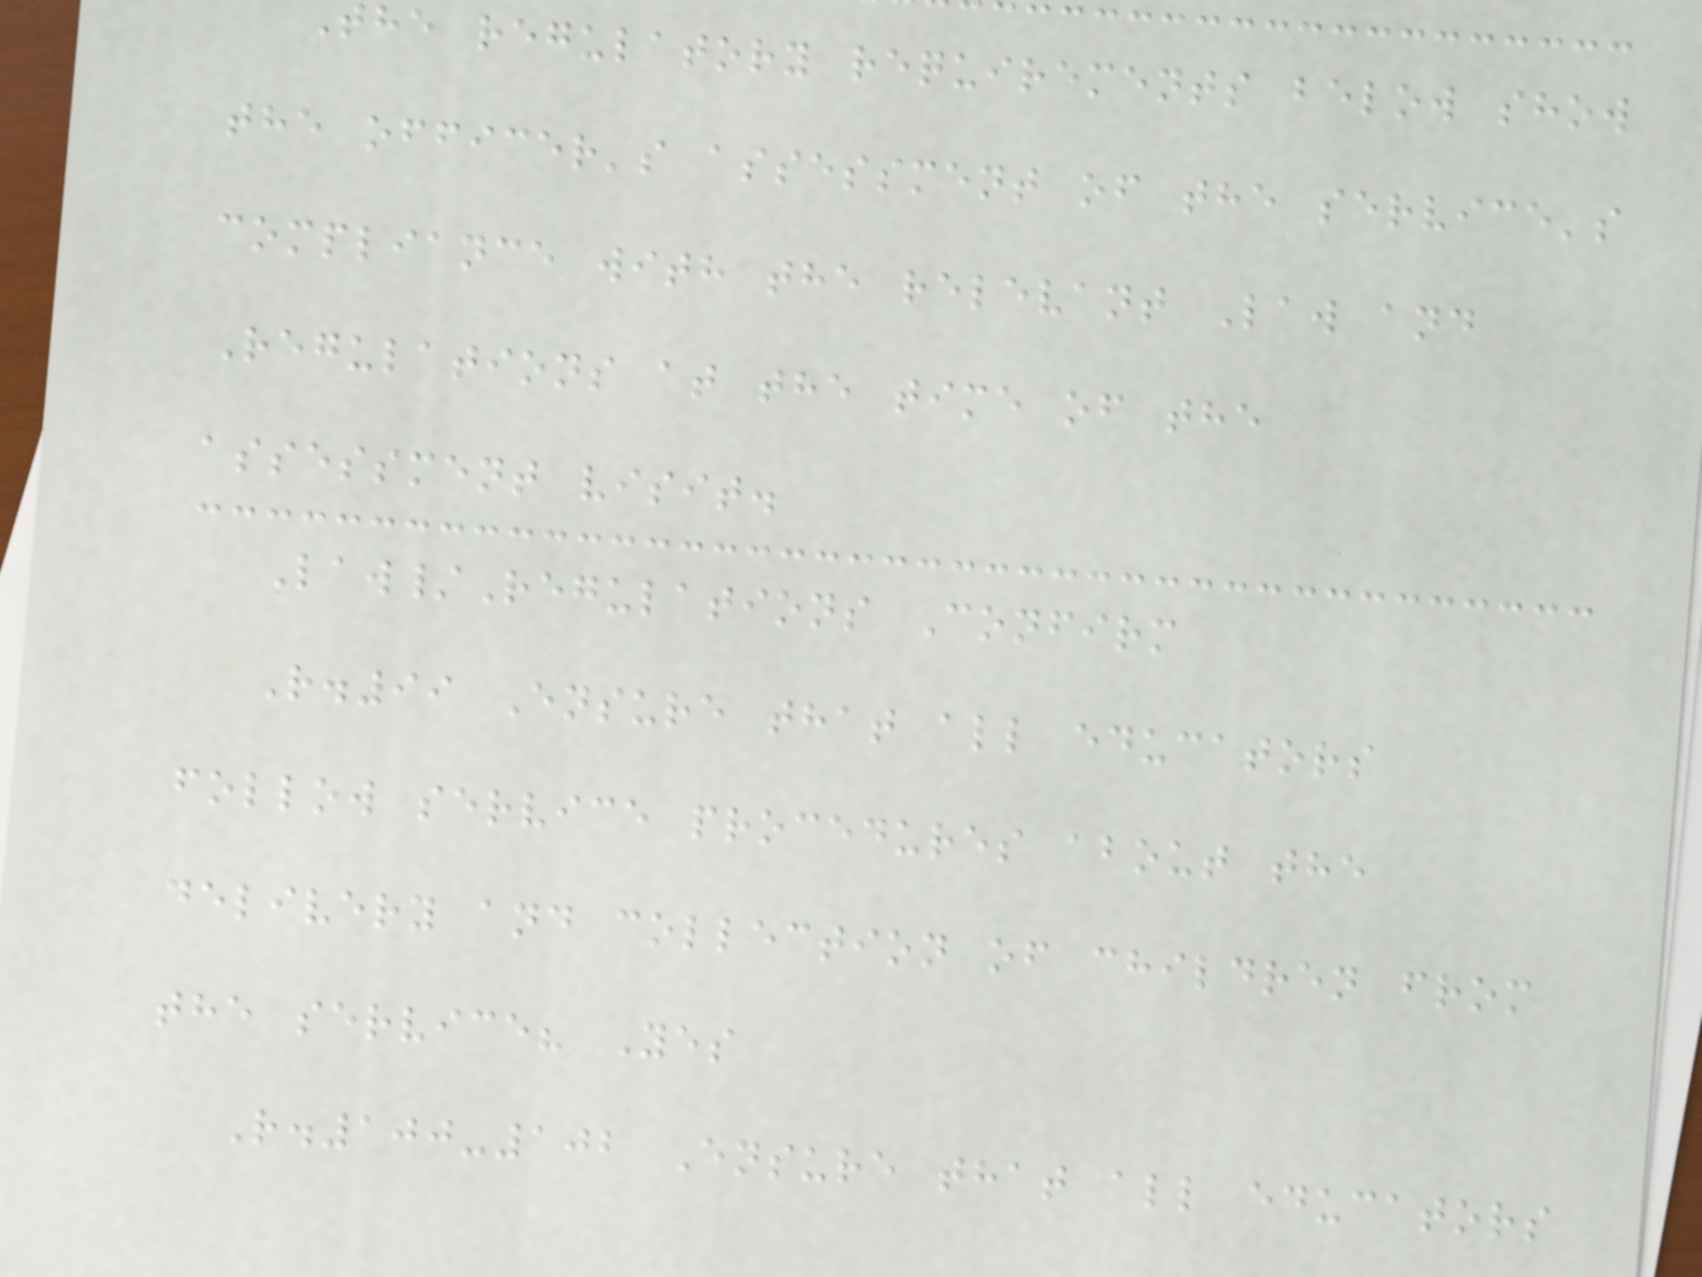the regulatory requirements below show
the officer's assessment of the service's
compliance with the relevant Law and
Regulations at the time of the
assessment visit.
Law/Regulations Confirm
R.99 Ensure that all educators
follow service procedures about the
delivery and collection of children from
the service? Yes
R.100-102 Ensure that all educators
